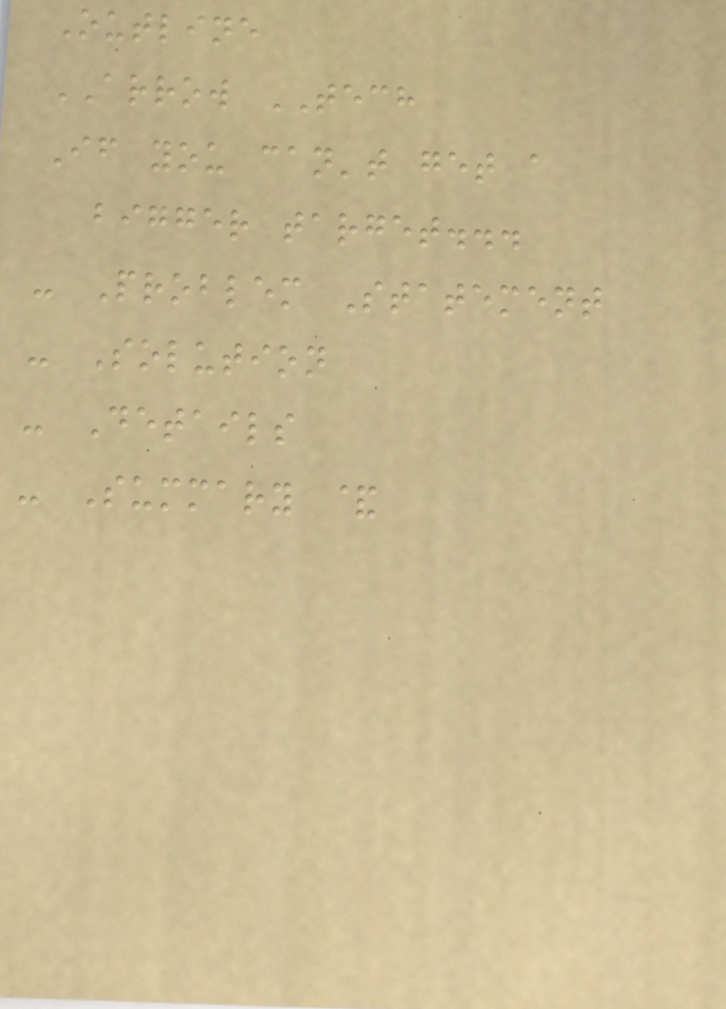Outline
ARROW TECH
If you can't get a
bigger target...
- Problem Statement
- Solution
- Details
- Summary &
